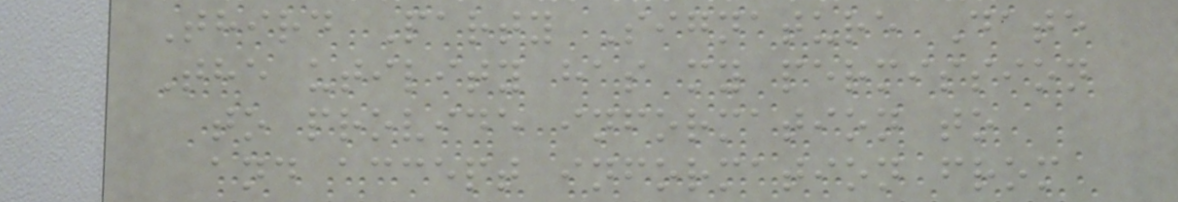Third Party Signature Date
The utility has my permission
to provide information to
and accept information from
